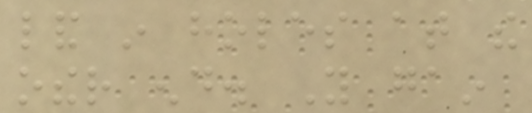land in holes at the
other end. You gain
